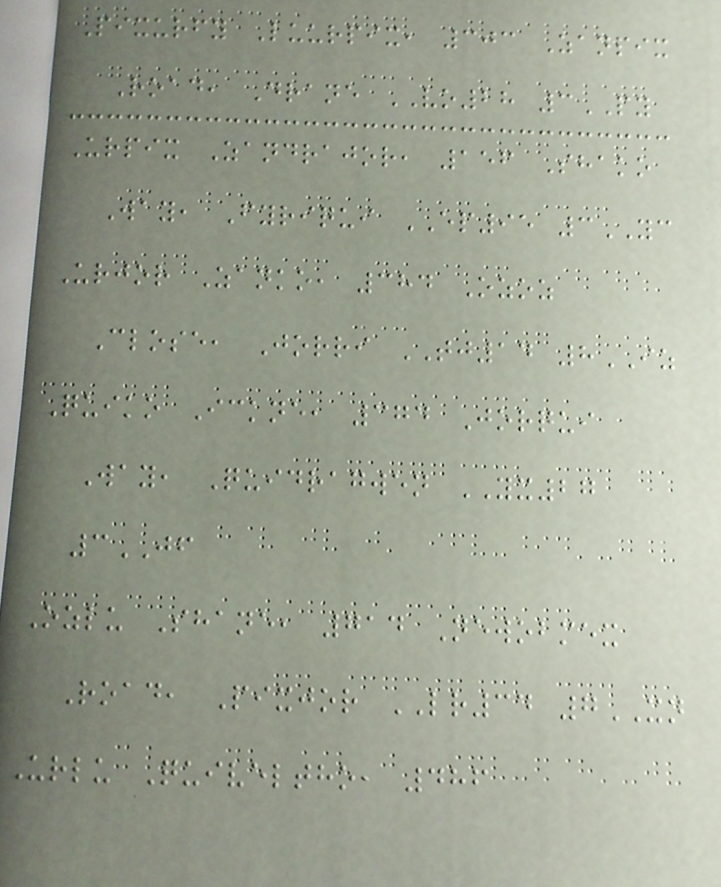Pixurfy Luurpix, 303 Zanpix
Road, Drane VO28 3PY
Urpix Zandrajor, 156 Shako
Way, Fyriqui EP95 3YC
Urjor Zanko, 384 Ozoz
Close, Jorri TJ14 8IZ
Quiko Ickne, 374 Jorqui
Way, Quidragwen YX27
3JF
Ozlu Shane, 714 Newobmex
Road, Pixjor LR34 7XN
Urlu Quiveltho, 486
